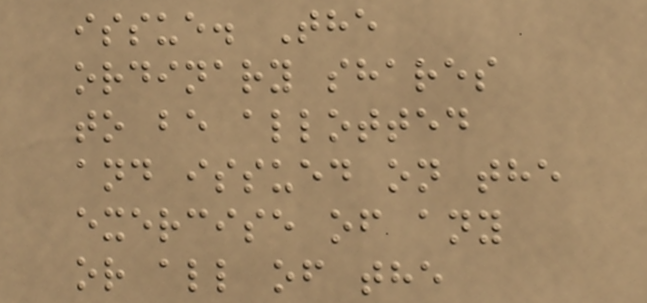issue. The
ordinary shares
to be allotted
and issued on the
exercise of any
or all of the
